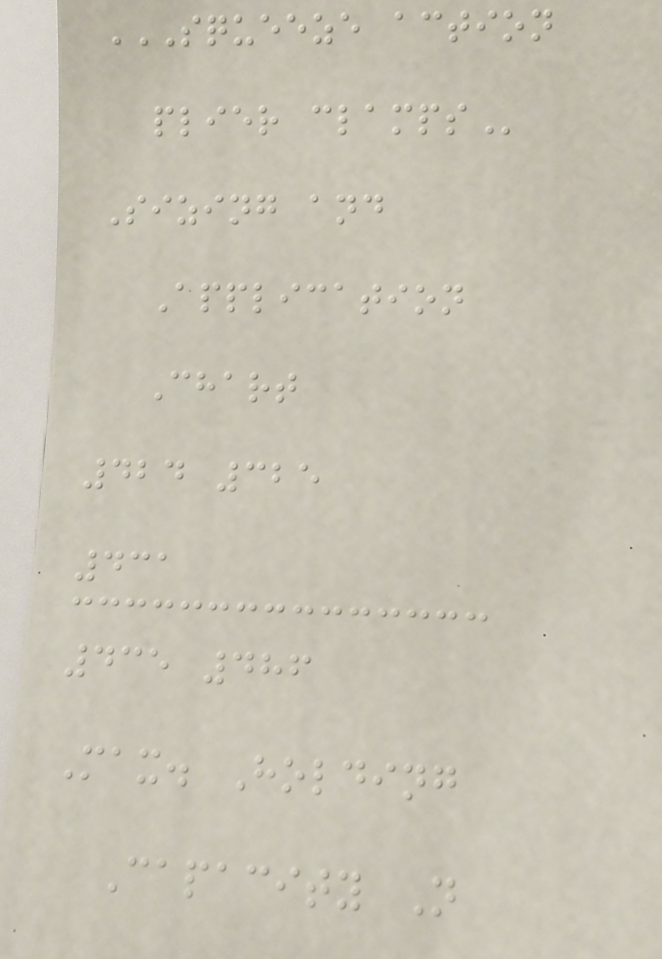SQUEEZE ACTION
PLIER CLAMPS
Sizing and
Application
Chart
424 325
431
435 486
Max. Holding
Capacity N
